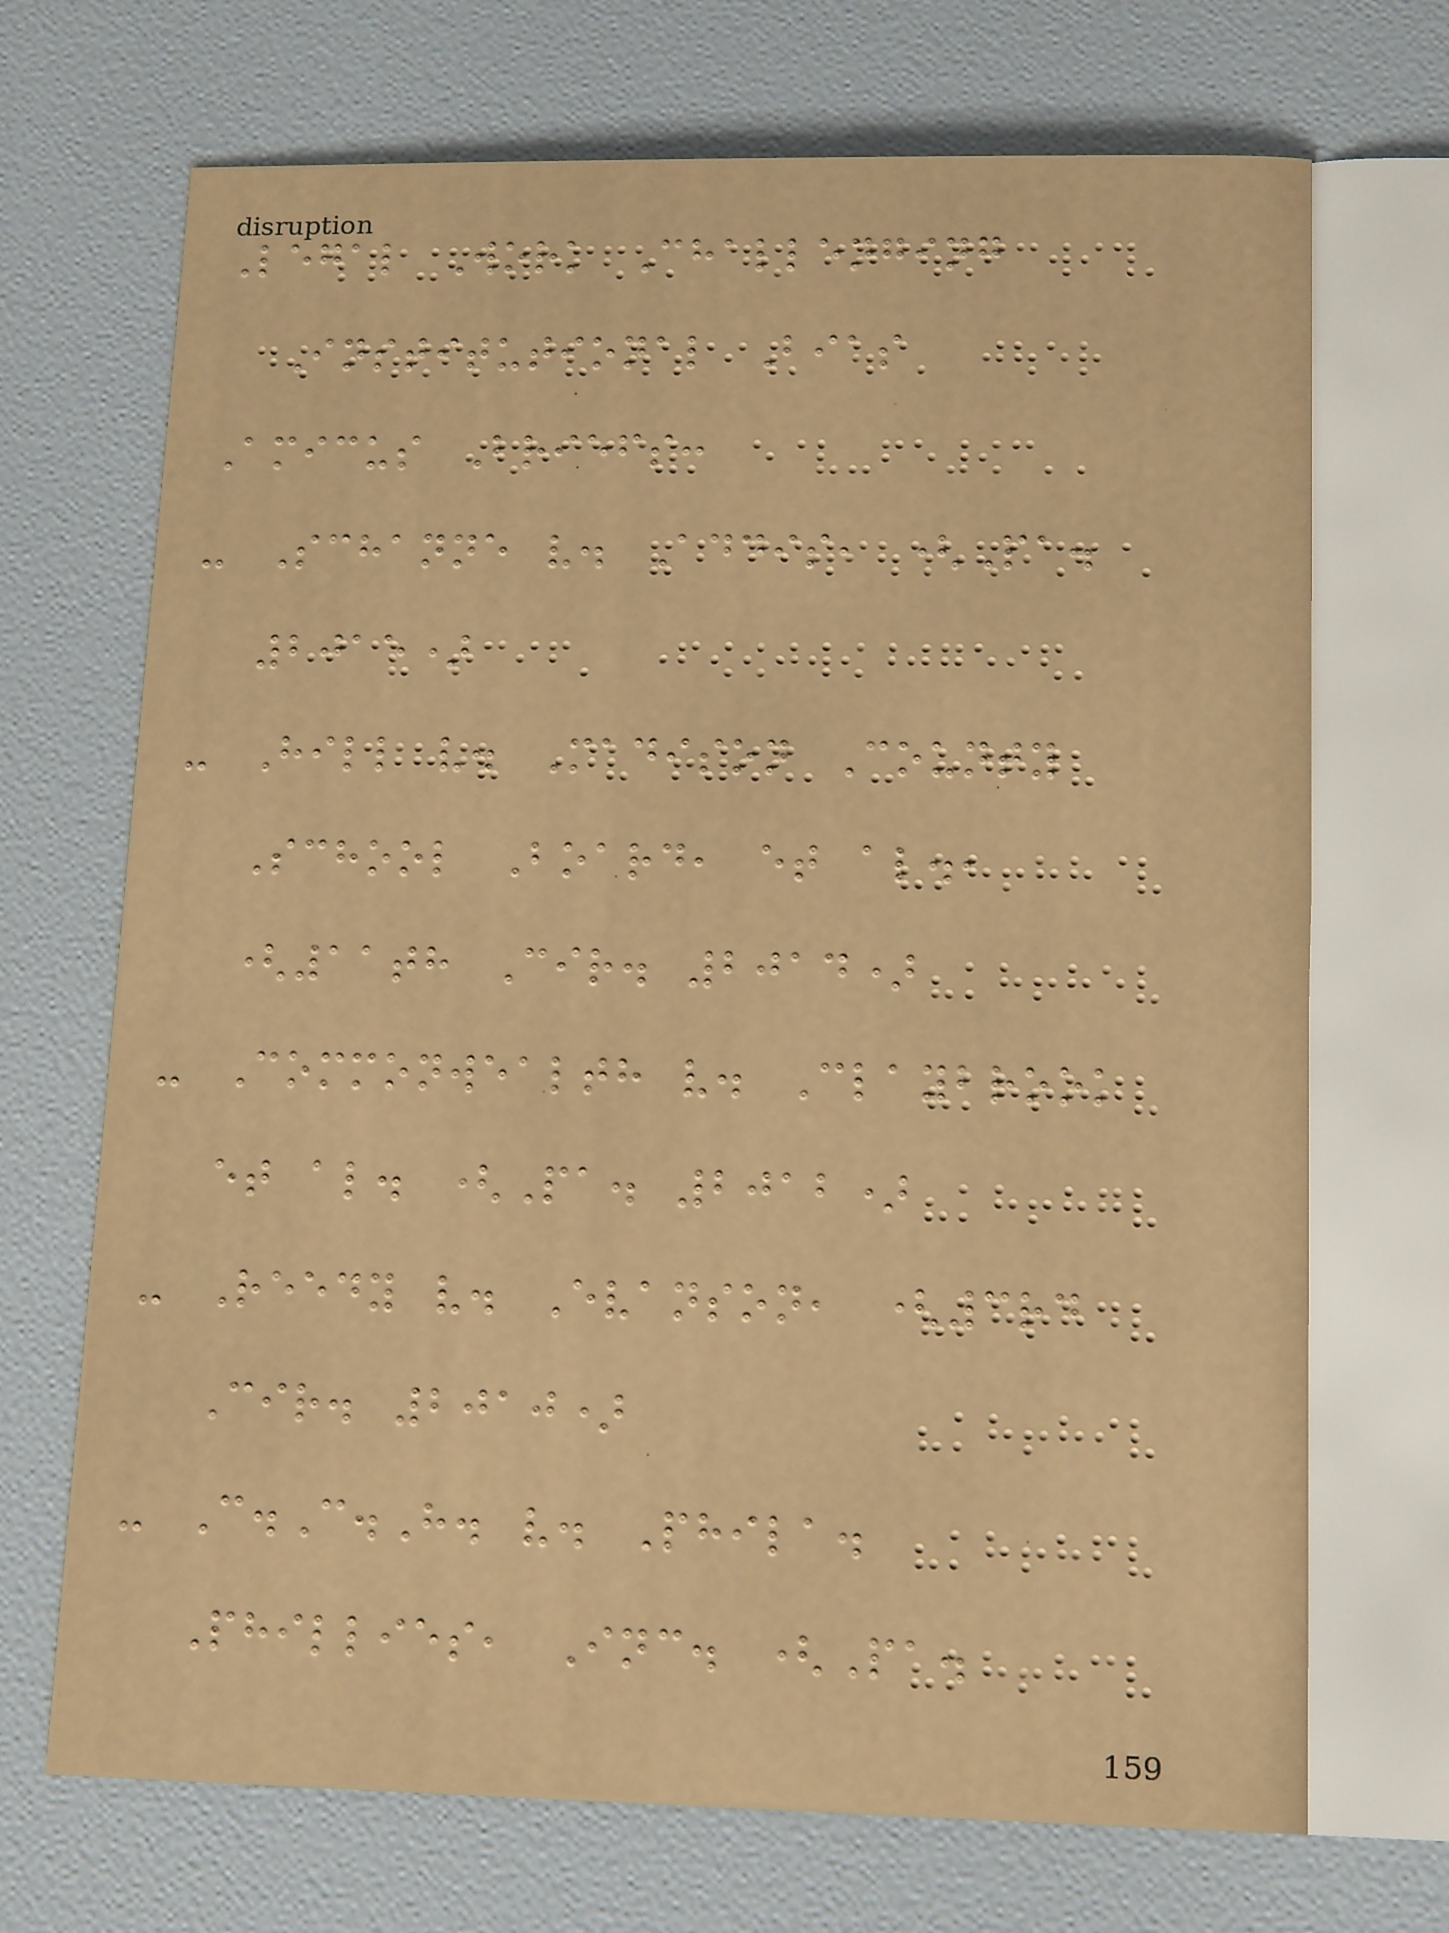Legal Work Challenging
Institutional Bias
Amicus Briefs:
- Schanne v. Addis, (Pa.
2015)
- Hill v. Madison County
School Board, et al.,
(11th Cir. 2014)
- Commonwealth v. Claybrook
et al. (Pa. 2012)
- Reedy v. Evanson, (3rd
Cir. 2010)
- C.C.H. v. Phila.
Phillies, Inc. (Pa.
